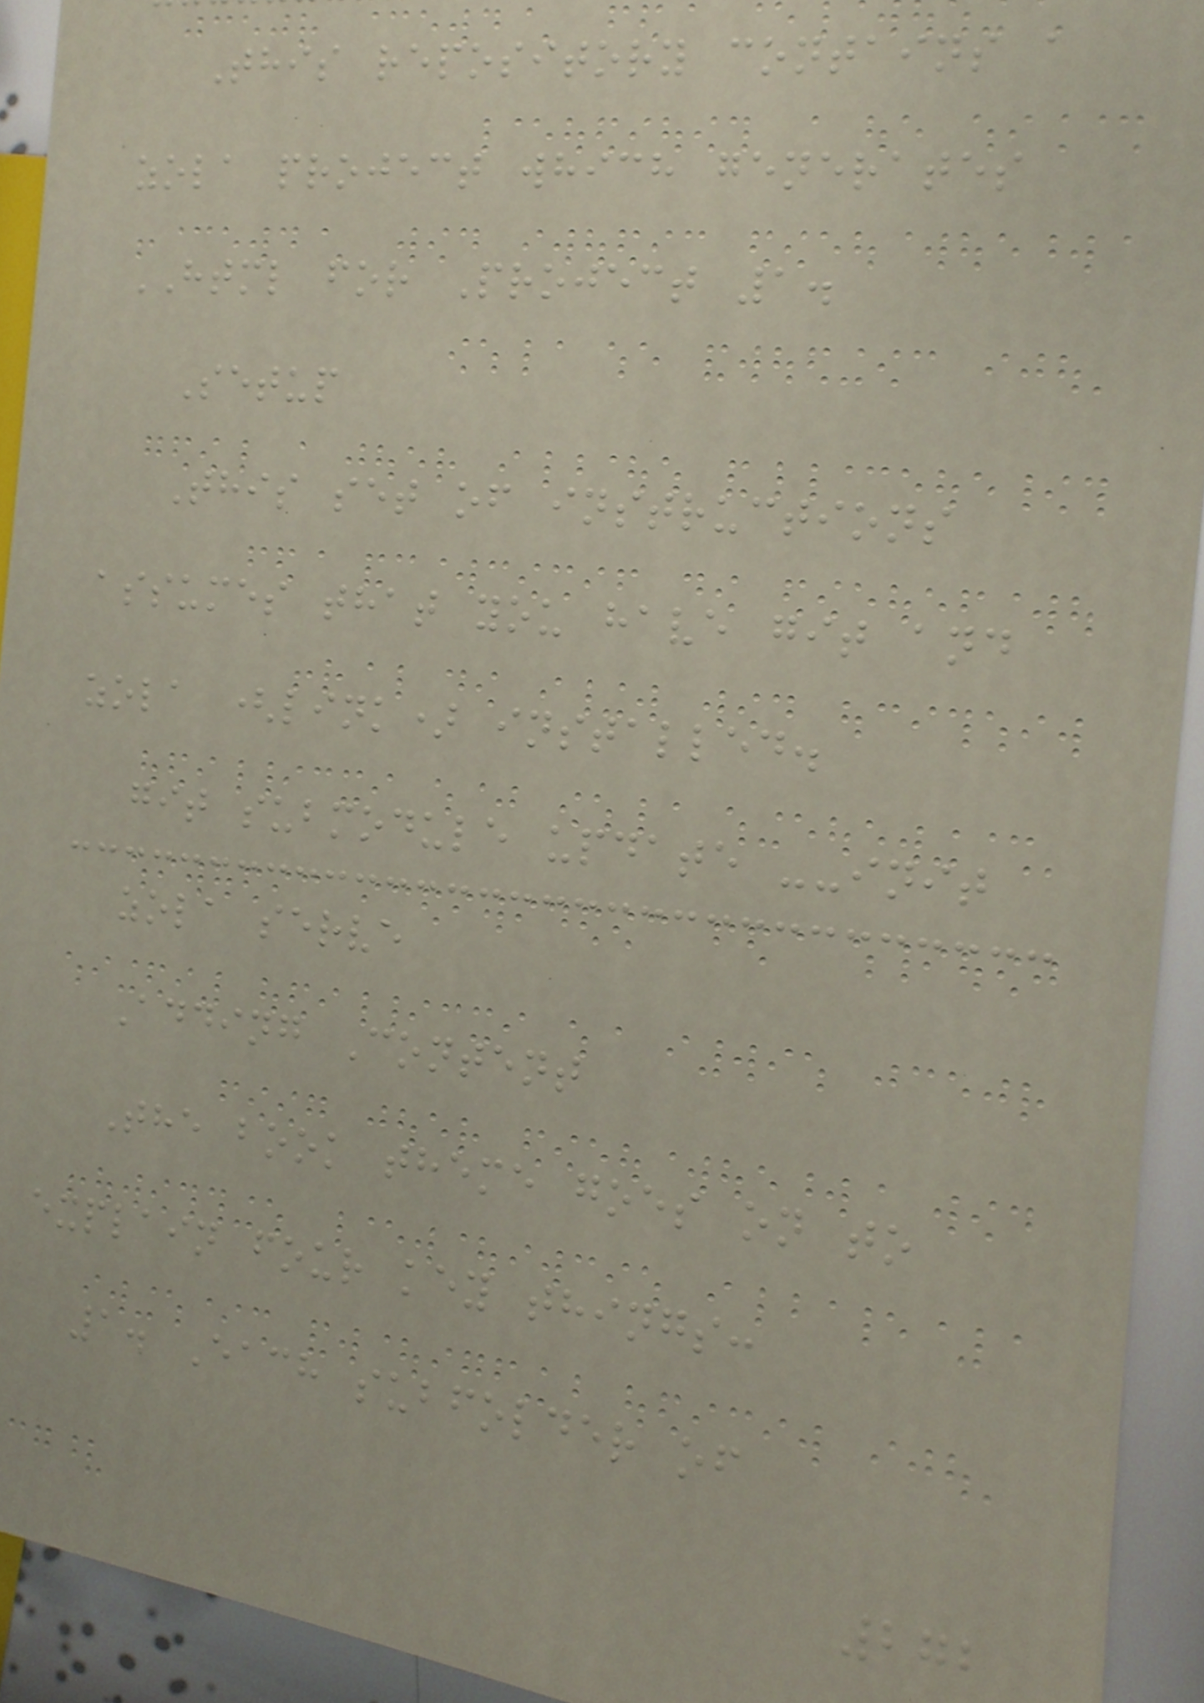This repository contains a
zola project which generates
HTML for Project 1.
Setup
This set of instructions
assumes that you have git and
zola (link) installed.
git submodule update --init
zola serve
Adding Content
The book theme goes on to
explain four key things:
1. Each subfolder of
272
